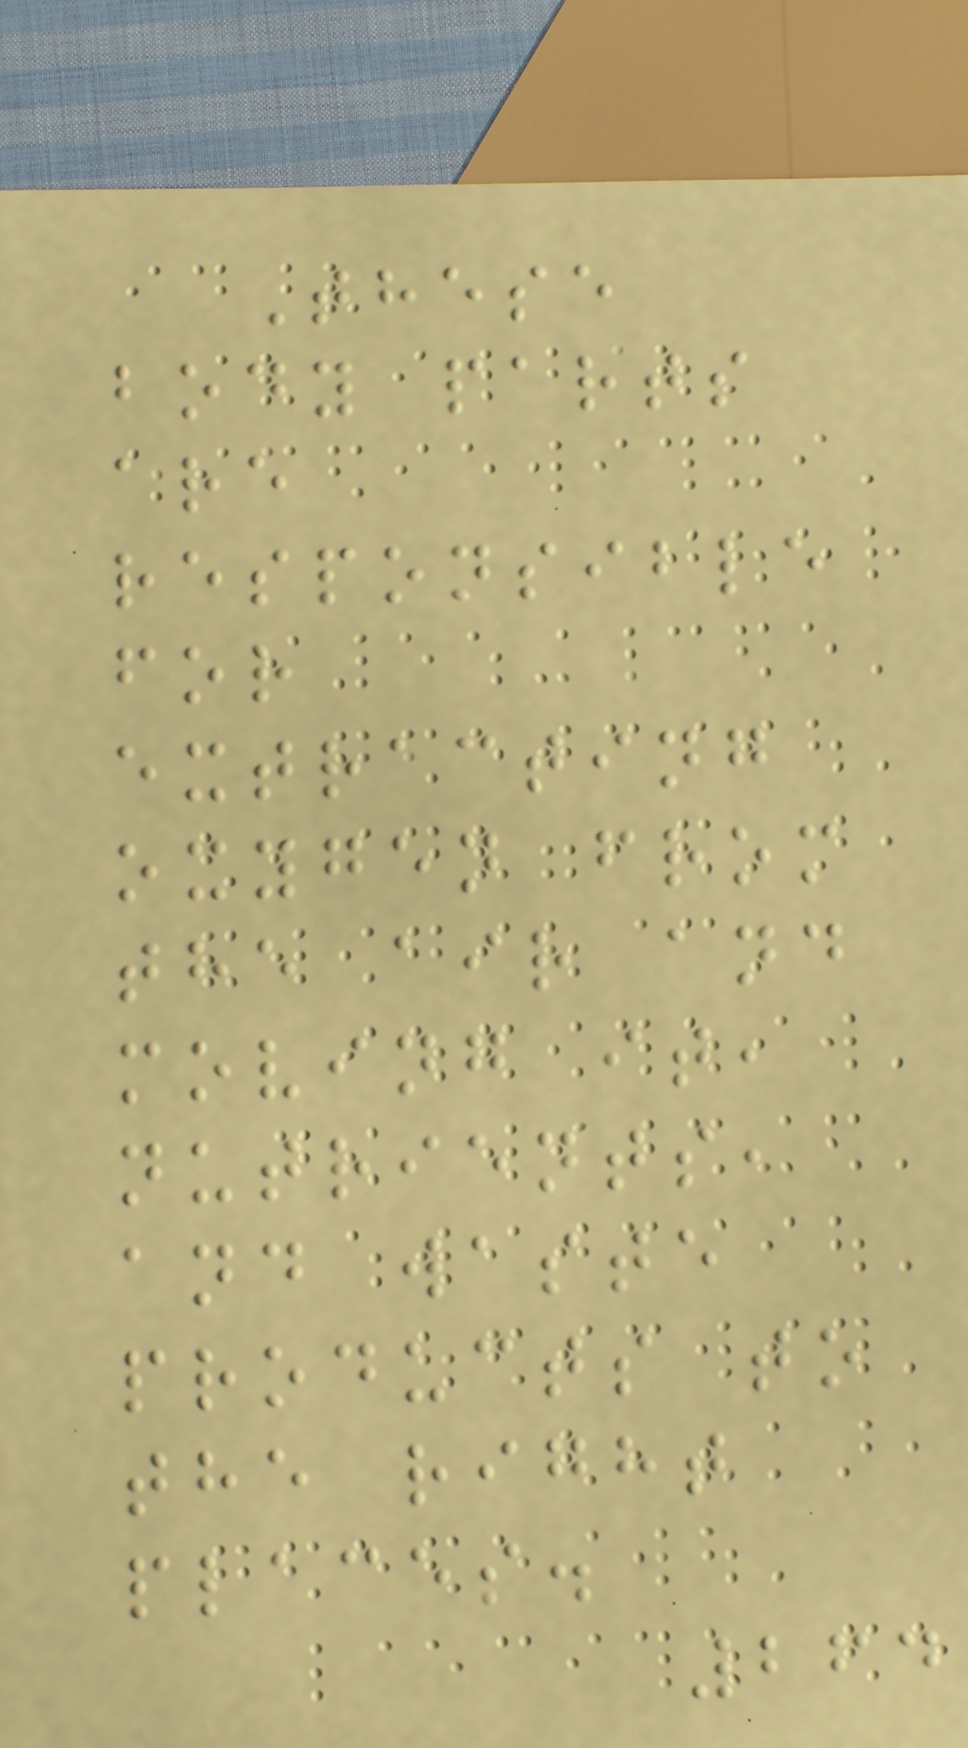These
body parts
are
responsible
for
extracting
oxygen from
the air and
moving it,
nutrients,
and waste
products to
the right
places.
264
